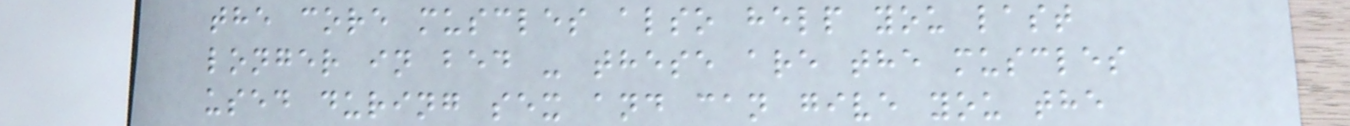the core muscles also help you last
longer in bed - these are the muscles
used during sex and can give you the
